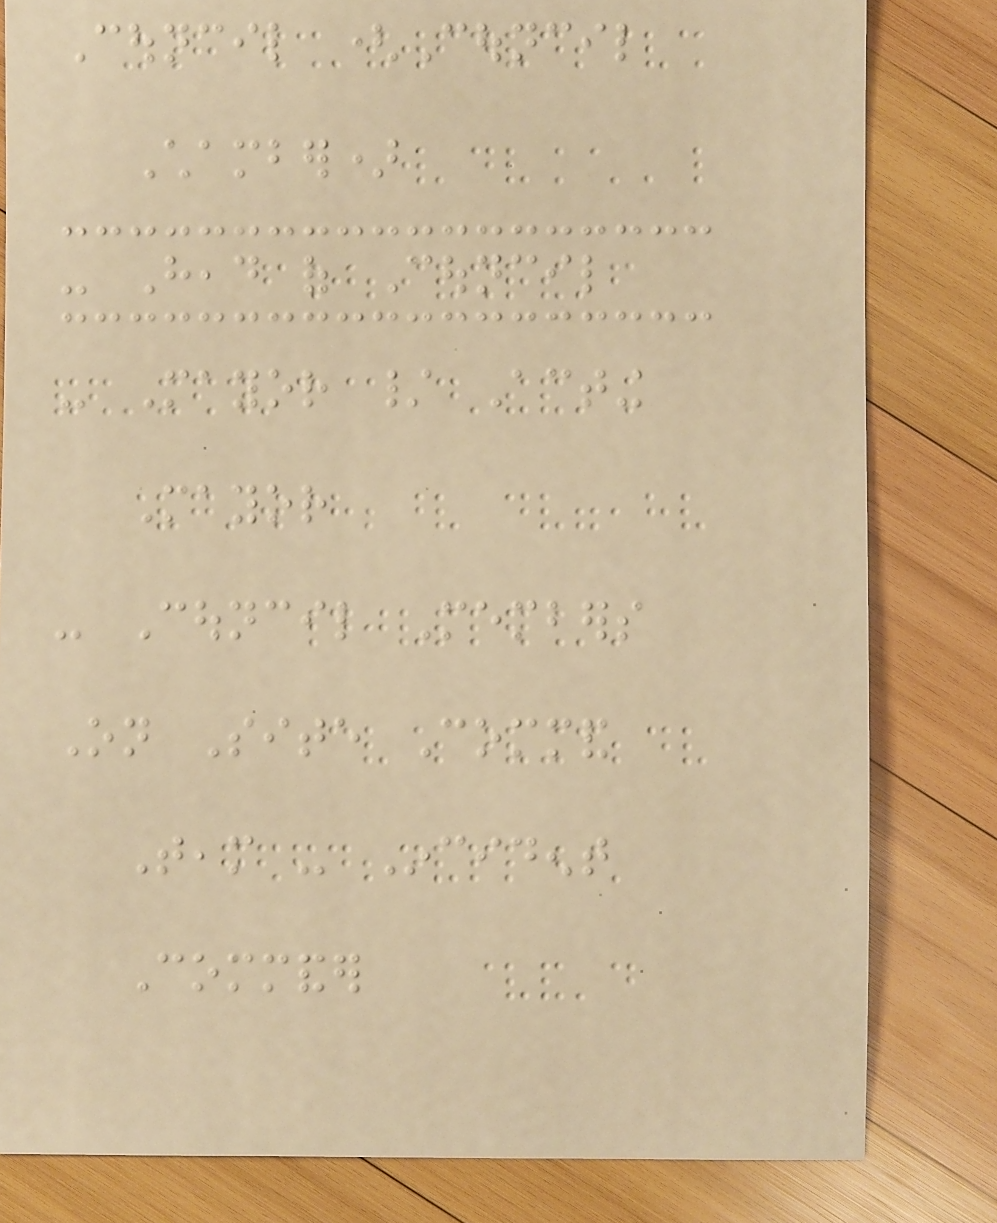Council (Council
Chamber)
- Head of Council
- Mayor / Acting
Mayor
- Council Members
On Site Command
Team - Incident
Commander
